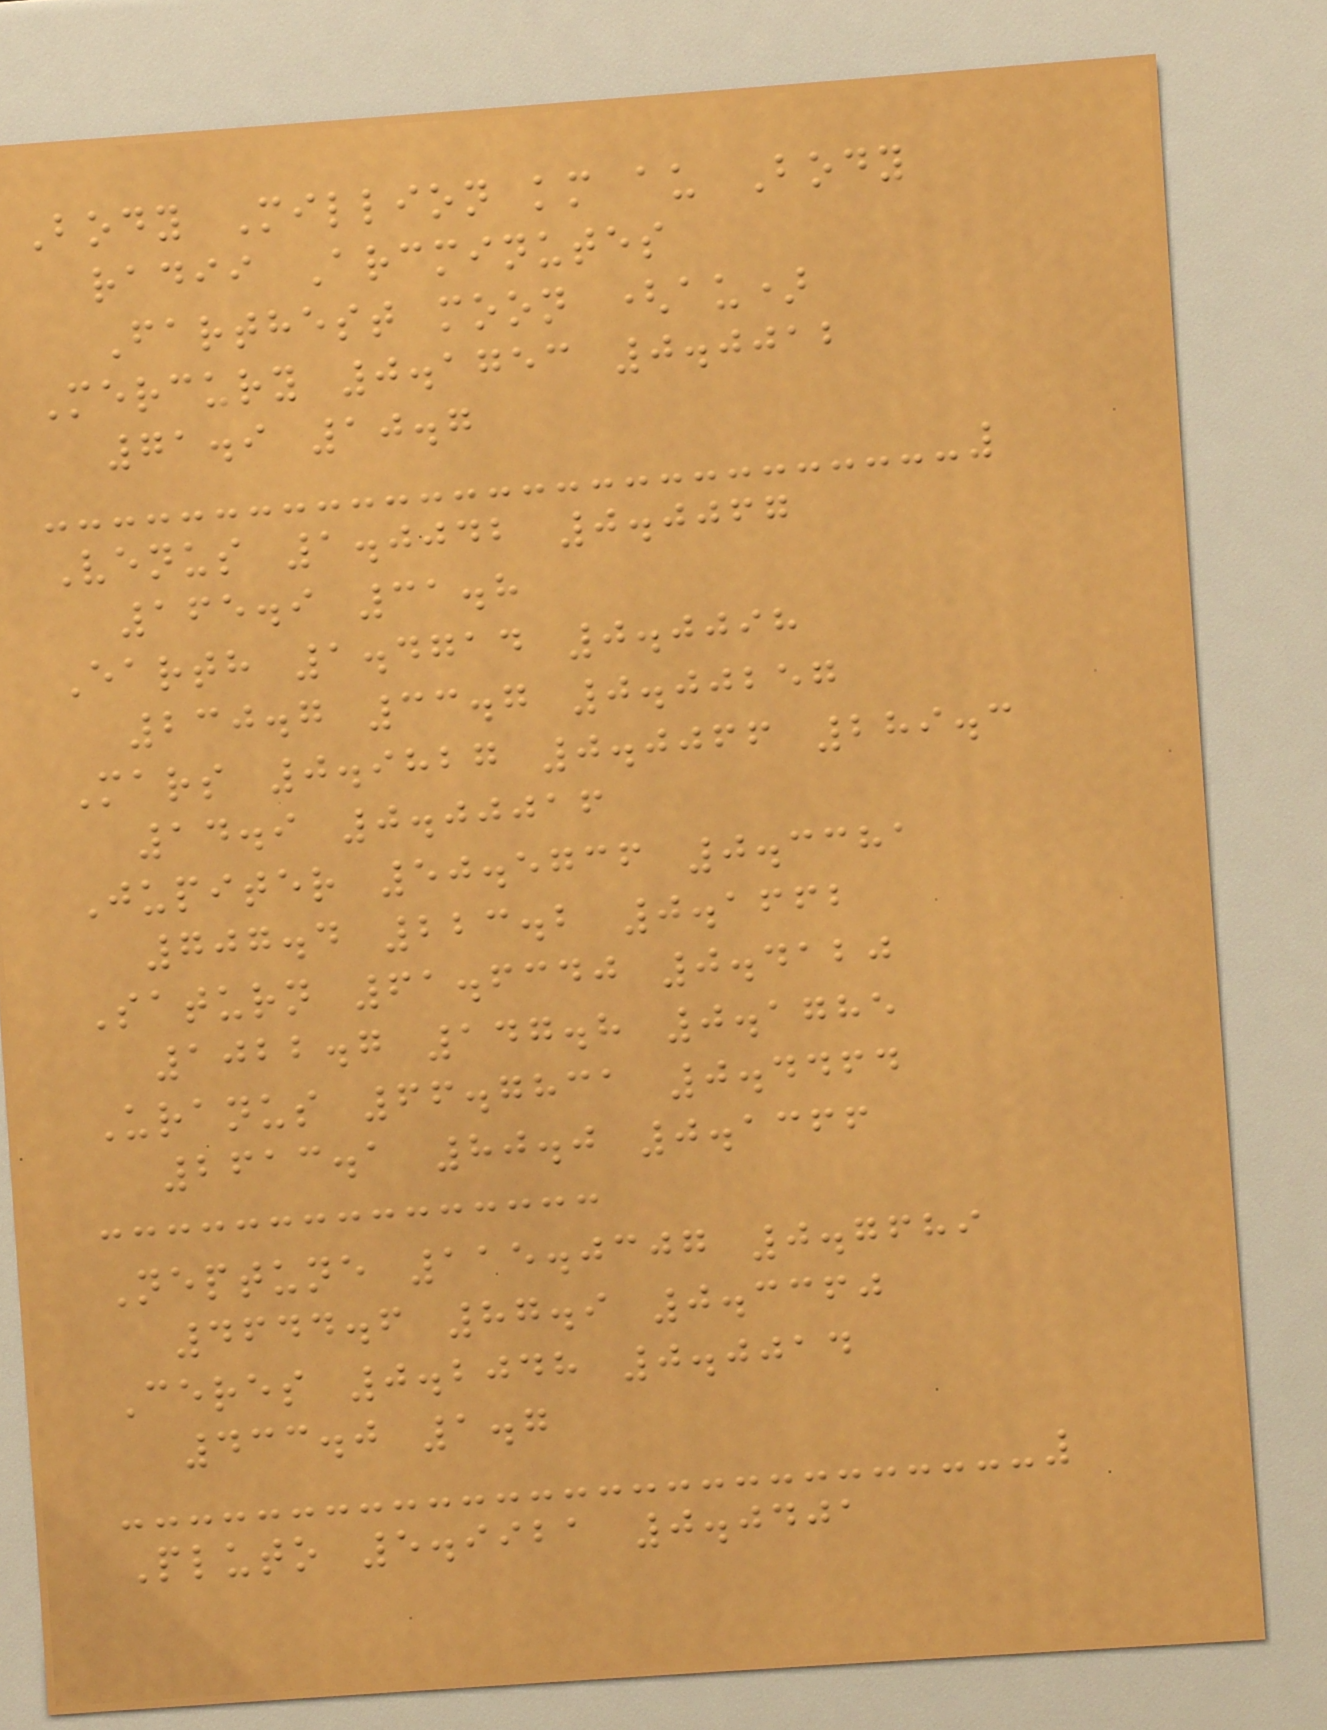Body Million km au Body
radii Arcminutes
Farthest moon (au)
Mercury 0.1753 0.0012
71.9 10.7
Venus 1.0042 0.0067
165.9 31.8
Earth 1.4714 0.0098
230.7 33.7 0.00257
Mars 0.9827 0.0066 289.3
14.9 0.00016
Jupiter 50.5736 0.3381
707.4 223.2 0.1662
Saturn 61.6340 0.4120
1022.7 147.8 0.1785
Uranus 66.7831 0.4464
2613.1 80.0 0.1366
Neptune 115.0307 0.7689
4644.6 87.9 0.3360
Ceres 0.2048 0.0014
433.0 1.7
Pluto 5.9921 0.0401
